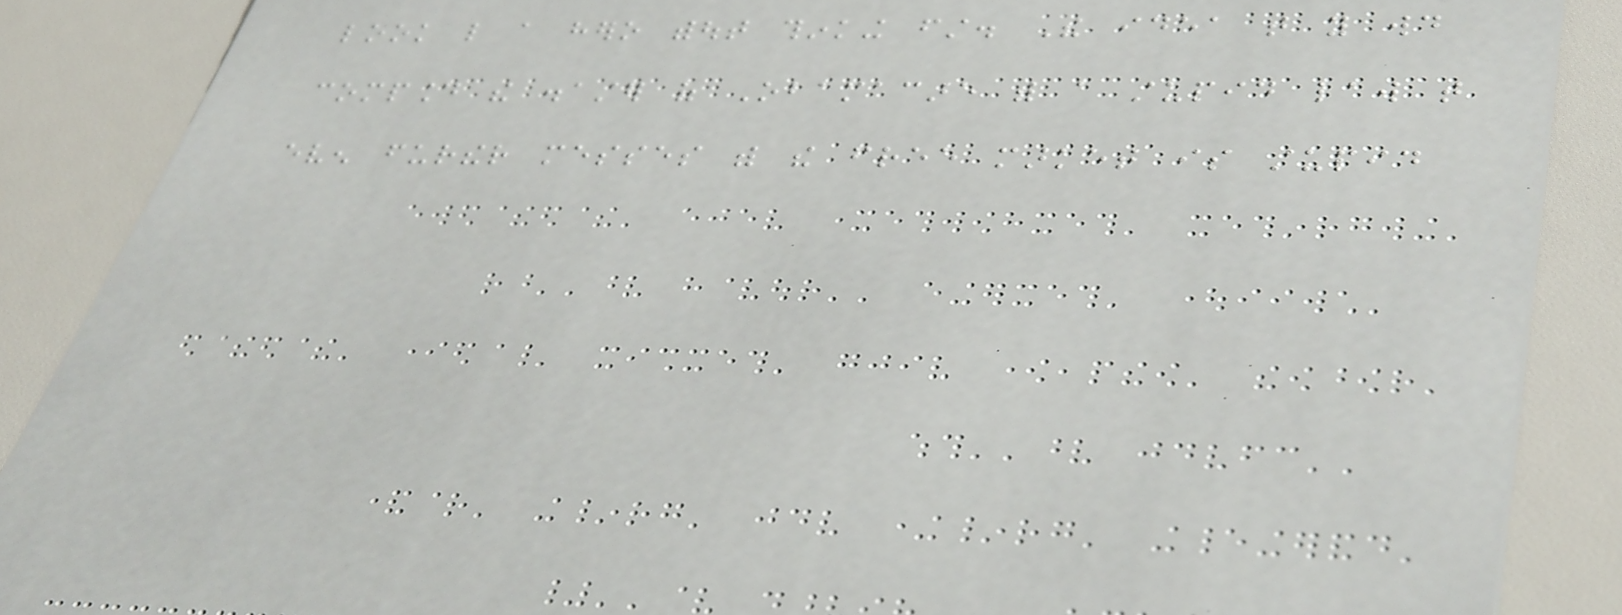look like a hero without thinking first. The idea that you would
compound the disaster of Obamacare with a stupid law that
even further messes with the free market is stupid
